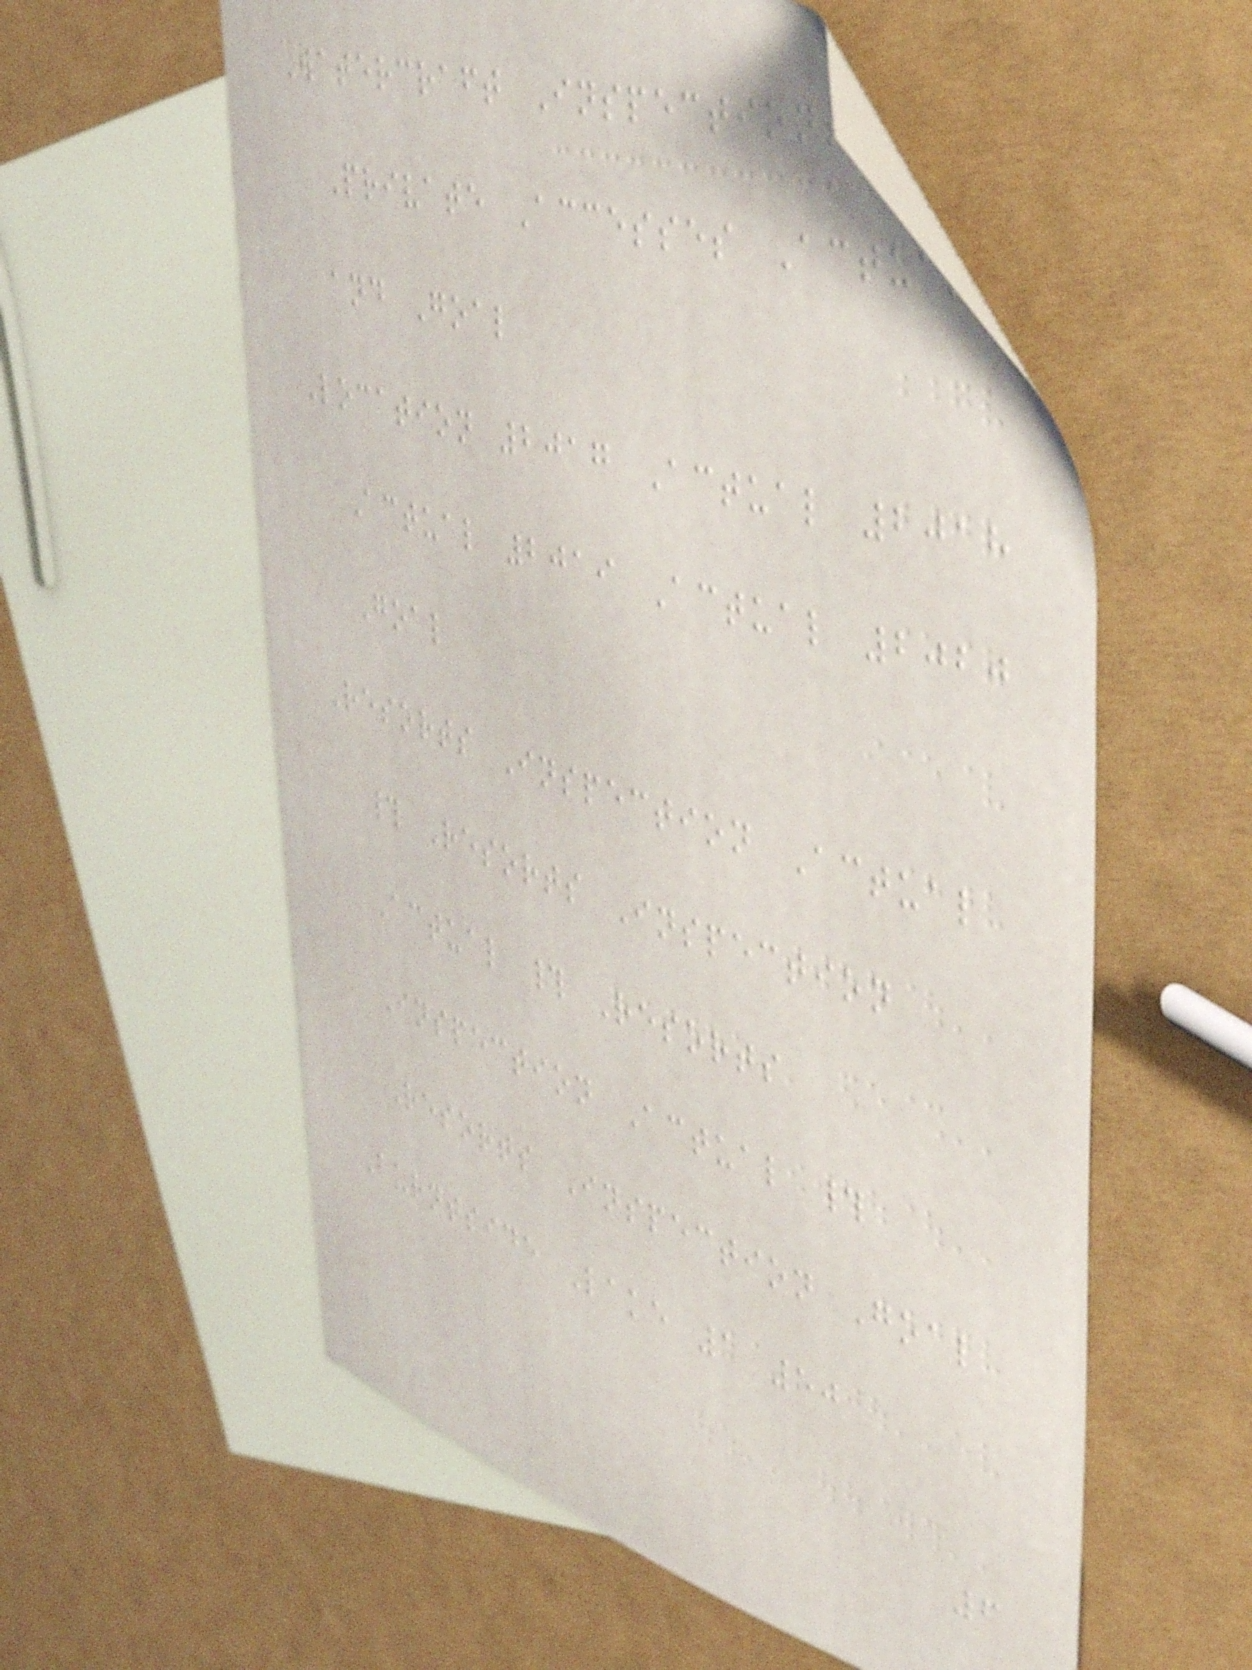Watercraft Inspections at
Private Accesses Actuals
and Goal
Location 2017 Actual 2018
Actual 2019 Actual 2020
Goal
Resorts Inspection Actual
# Resorts Inspection
Actual # Resorts
Inspection Actual #
Resorts Inspection Goal
Burntside Lake 1 50
6
